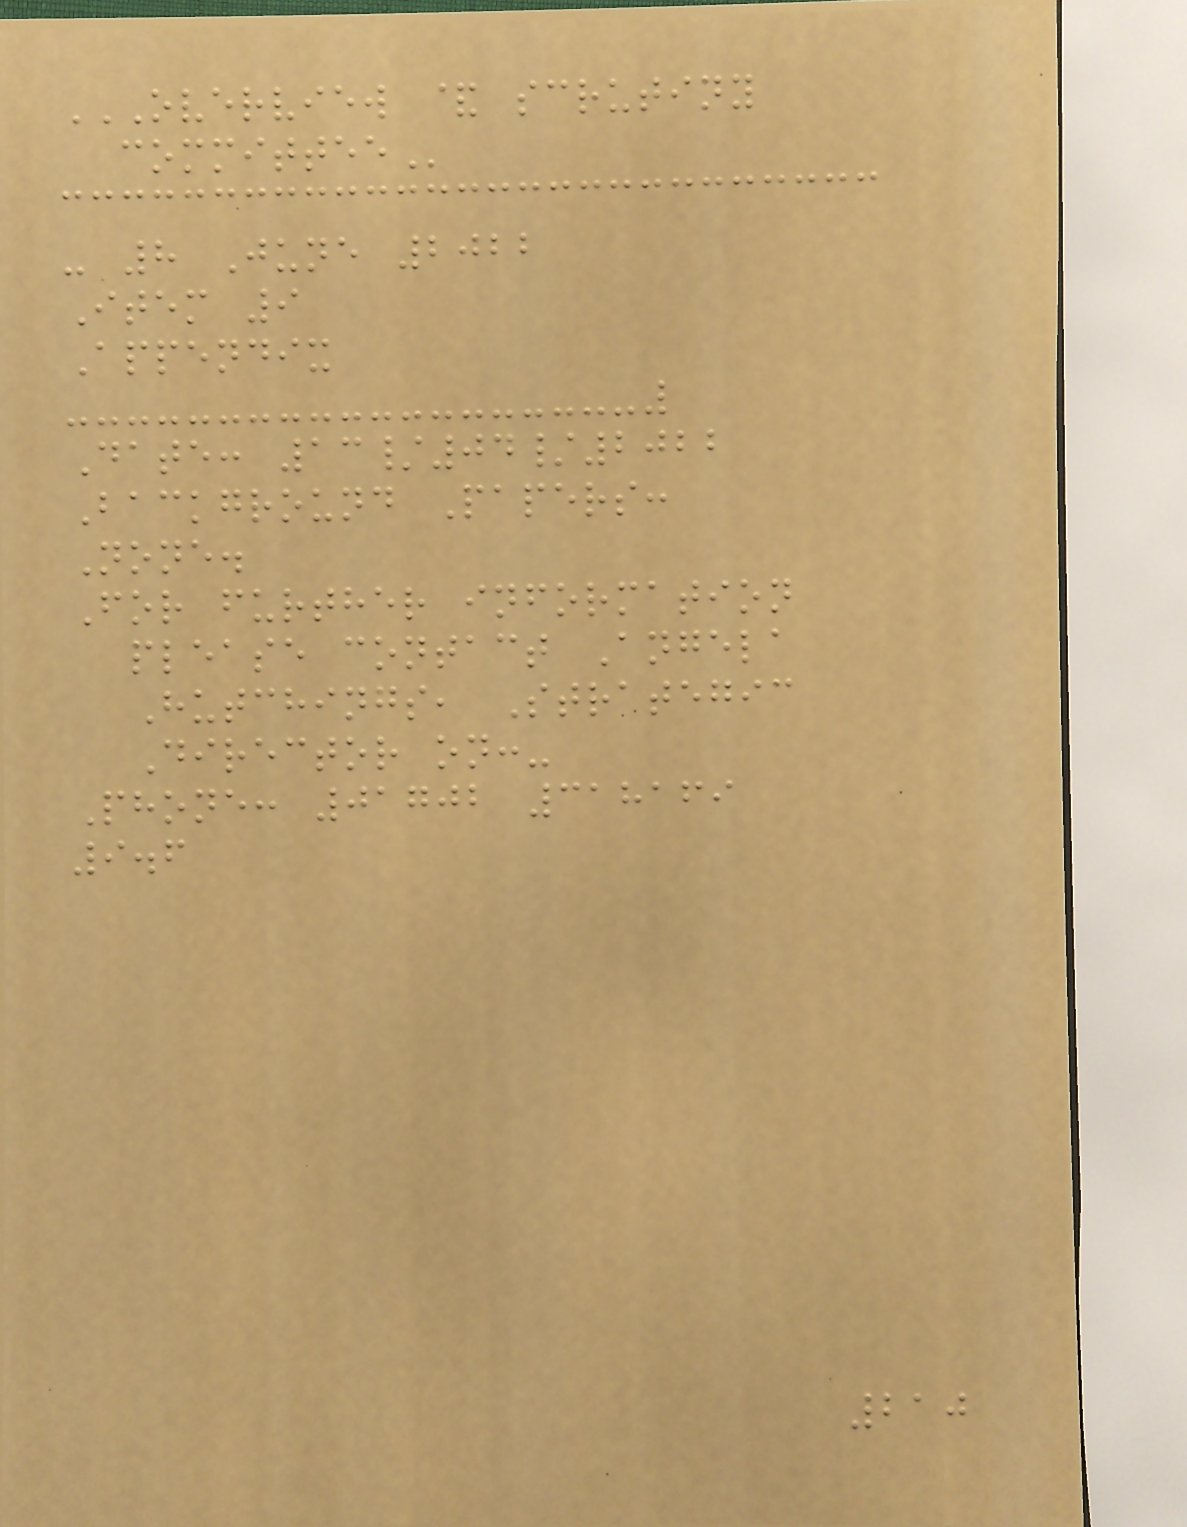OVERVIEW & SCRUTINY
COMMITTEE
- 8 June 2022
Item 9
Appendix
Date: 13/04/2022
Background Papers:
None.
For further information
please contact Angela
Hutchings, Strategic
Director on:-
Phone: 01702 318169
9.6
210
